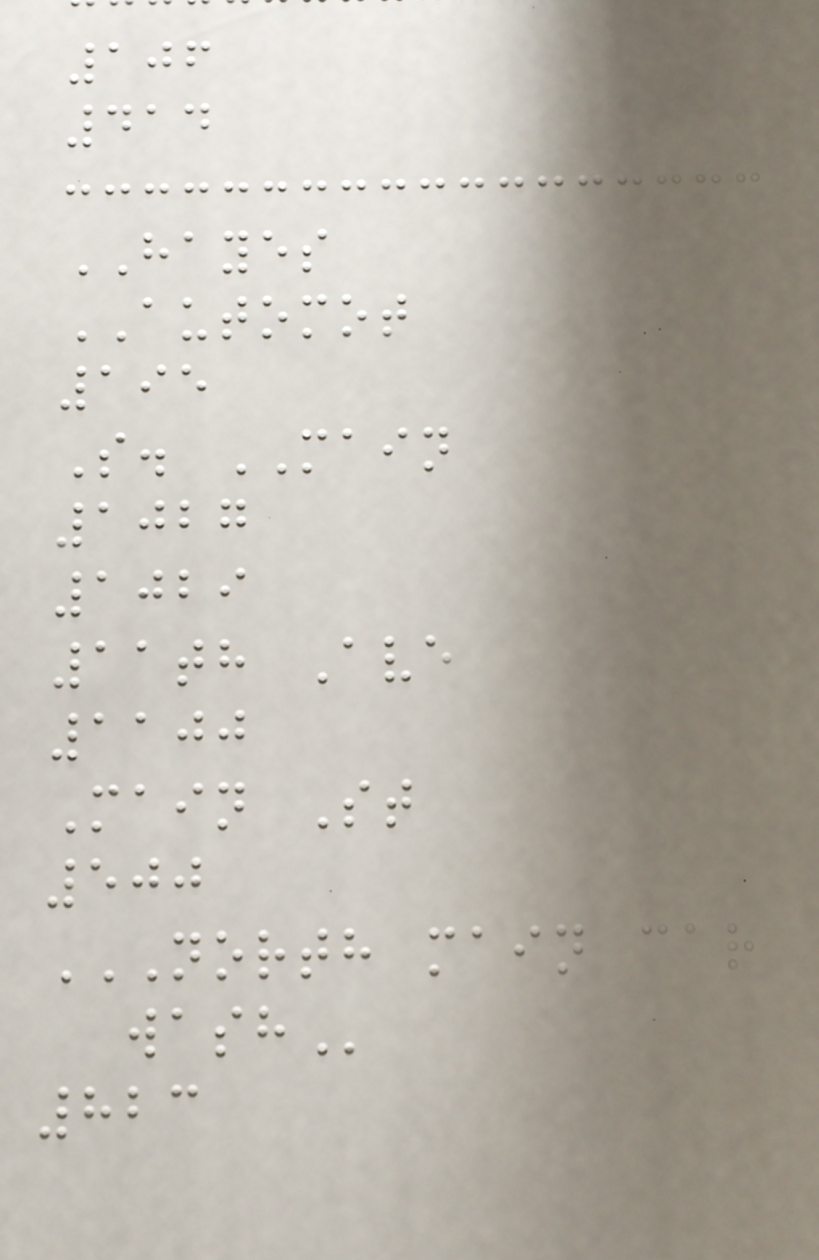106
414
HAYES
AUTOMOT
195
S. MAIN
1027
1029
11th Ave
1100
Main St
500
NORTH MAIN CAR
WASH
823
